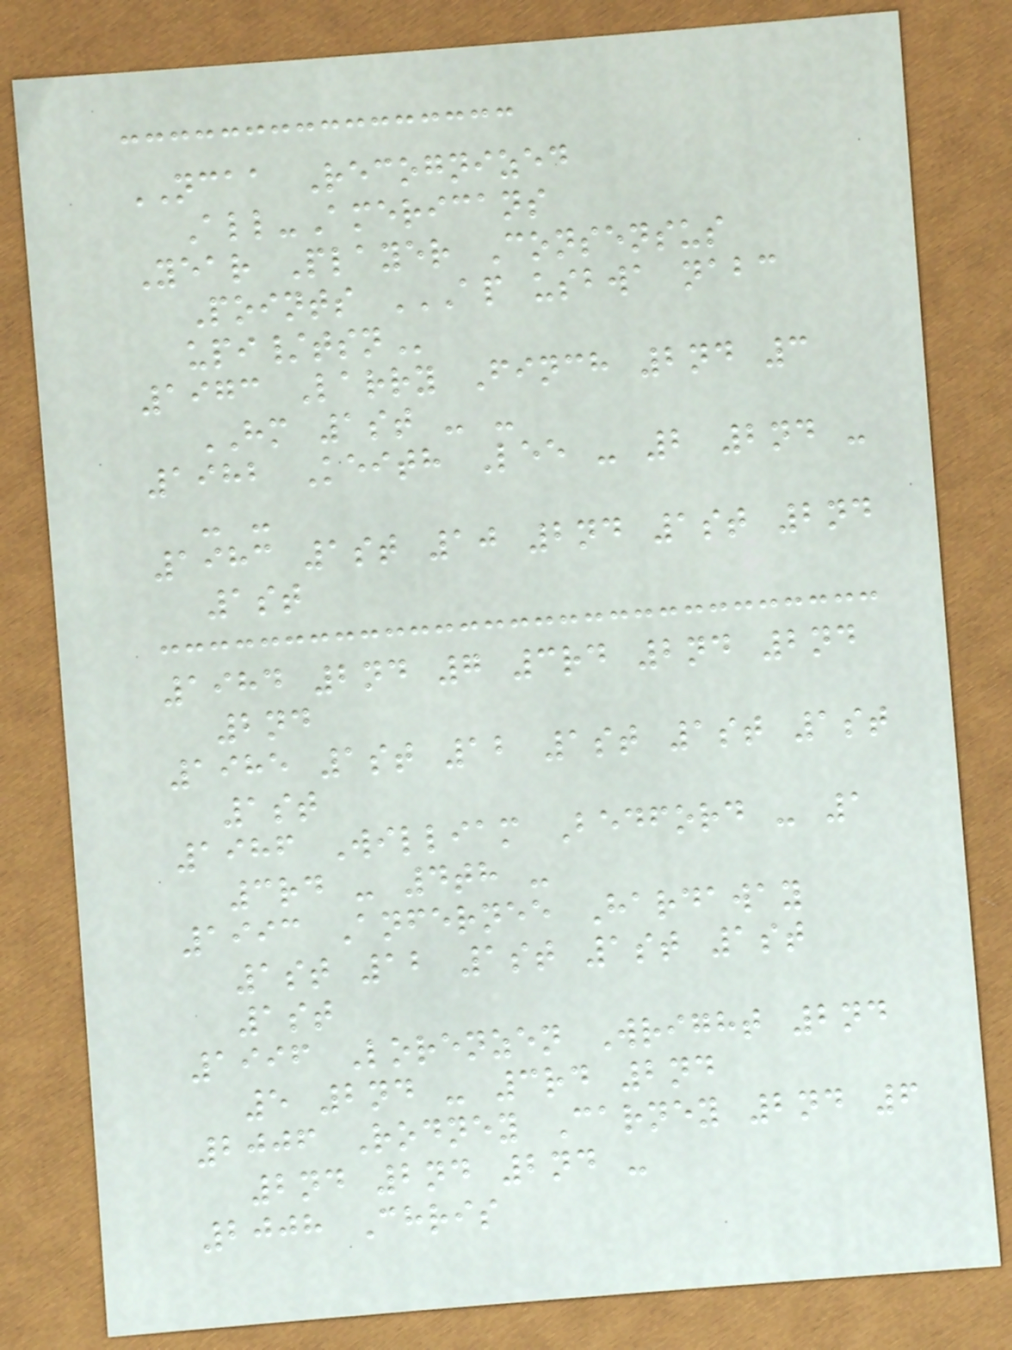NCAA Recognized
All-Americans
Year Player Consensus
Points AP USBWA NABC
UPI/TSN
1973 Larry Finch 2nd 3
HM 1st - -
1982 Keith Lee - 2 2nd -
- -
1983 1st 10 2nd 1st 2nd
1st
1984 2nd 7 3rd 2nd 2nd
2nd
1985 1st 12 1st 1st 1st
1st
1986 William Bedford - 1
3rd - 4th -
1993 Anfernee Hardaway
1st 12 1st 1st 1st
1st
1996 Lorenzen Wright 2nd
5 2nd - 3rd 2nd
2006 Rodney Carney 2nd 6
2nd 2nd 2nd -
2008 Chris
